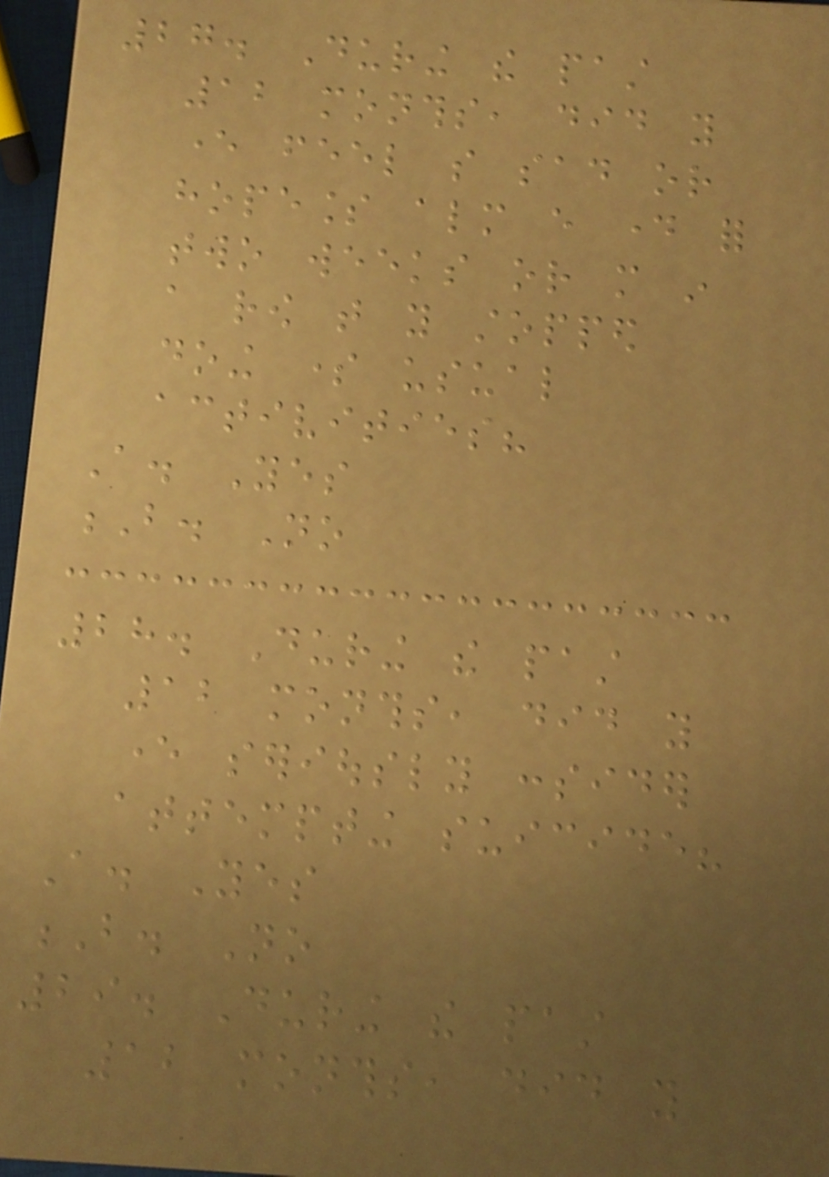27. During the past
12 months, did you
ever feel so sad or
hopeless almost every day for
two weeks or more in
a row that you stopped
doing some usual
activities?
A. Yes
B. No
28. During the past
12 months, did you
ever seriously consider
attempting suicide?
A. Yes
B. No
29. During the past
12 months, did you
